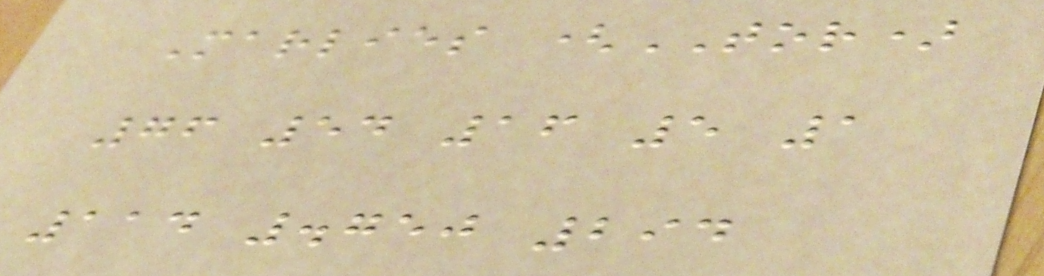Marlies (TOR)
76 54 16 5 1
114 .750 294
